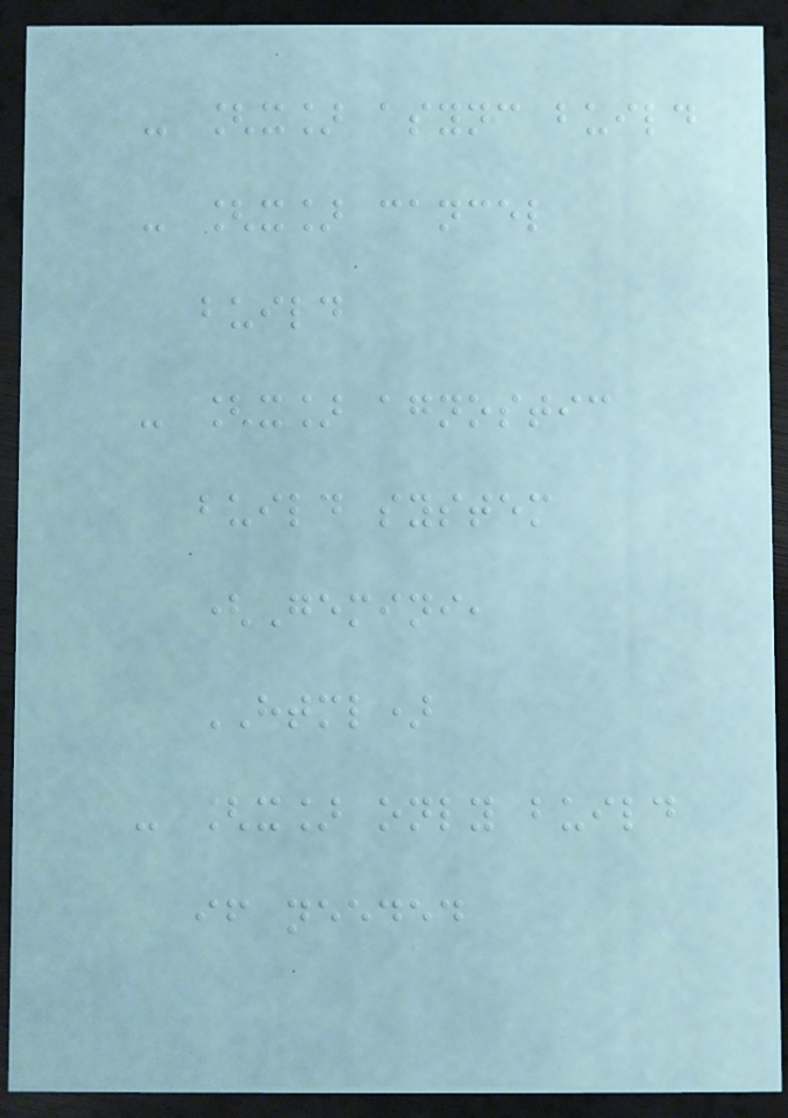- [x] async build
- [x] cancel
build
- [x] agnostic
build system
(Gemini,
HTML)
- [x] only build
if needed
